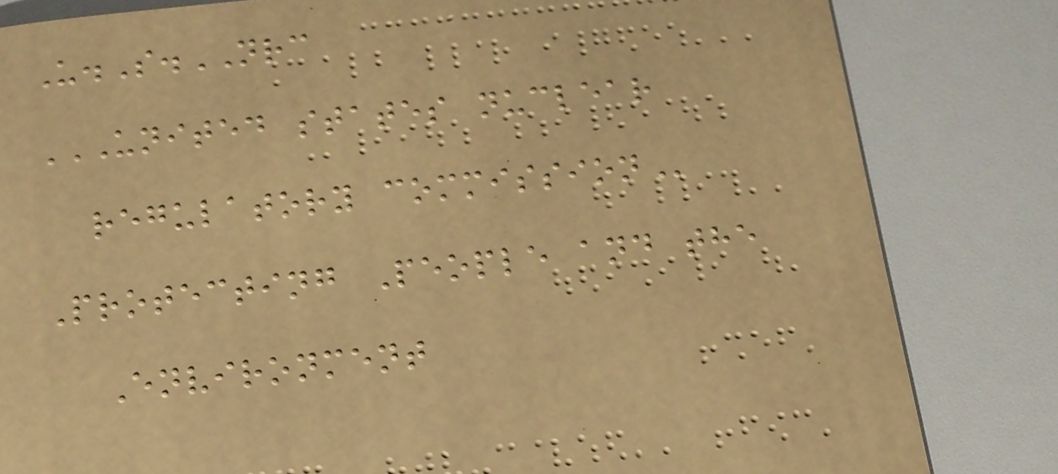U.S.NRC
UNITED STATES NUCLEAR
REGULATORY COMMISSION
Protecting People and the
Environment
